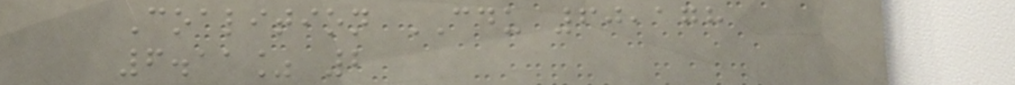Coalition CDU 60,178
6.11% 2
